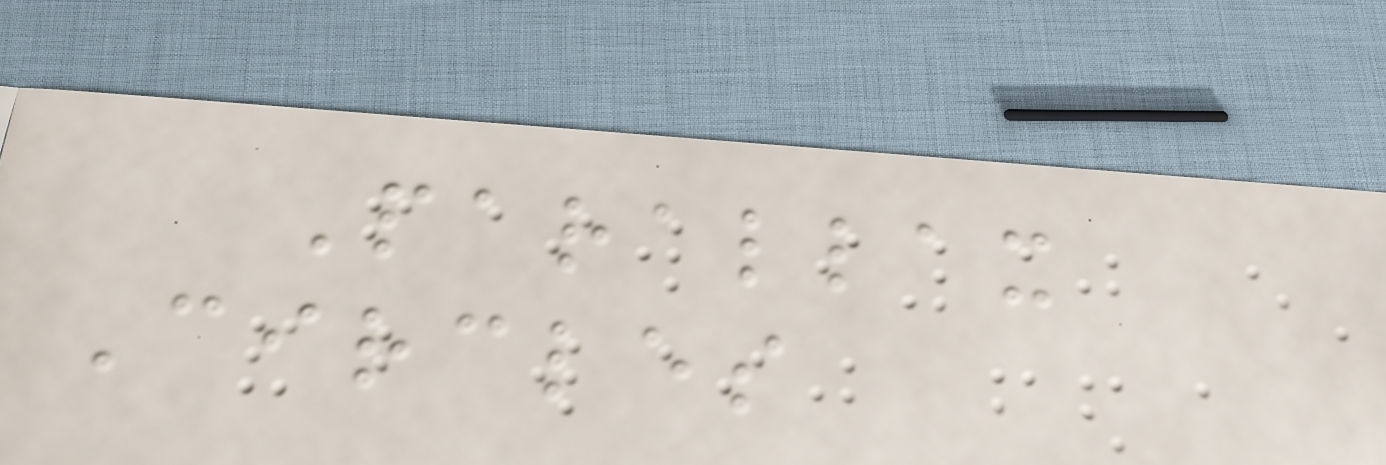Parallax
Circles
